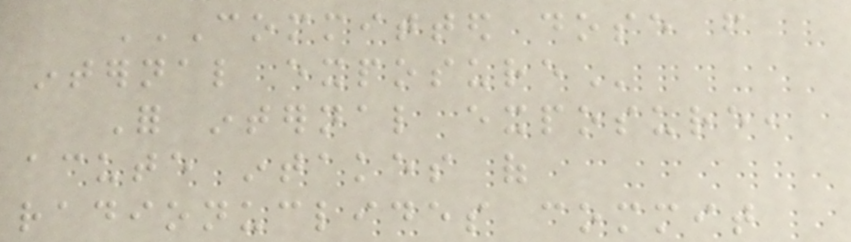COMMITTED DOSE FROM
INTERNAL EXPOSURE
For internal exposure,
acute intakes of
radionuclides commit
